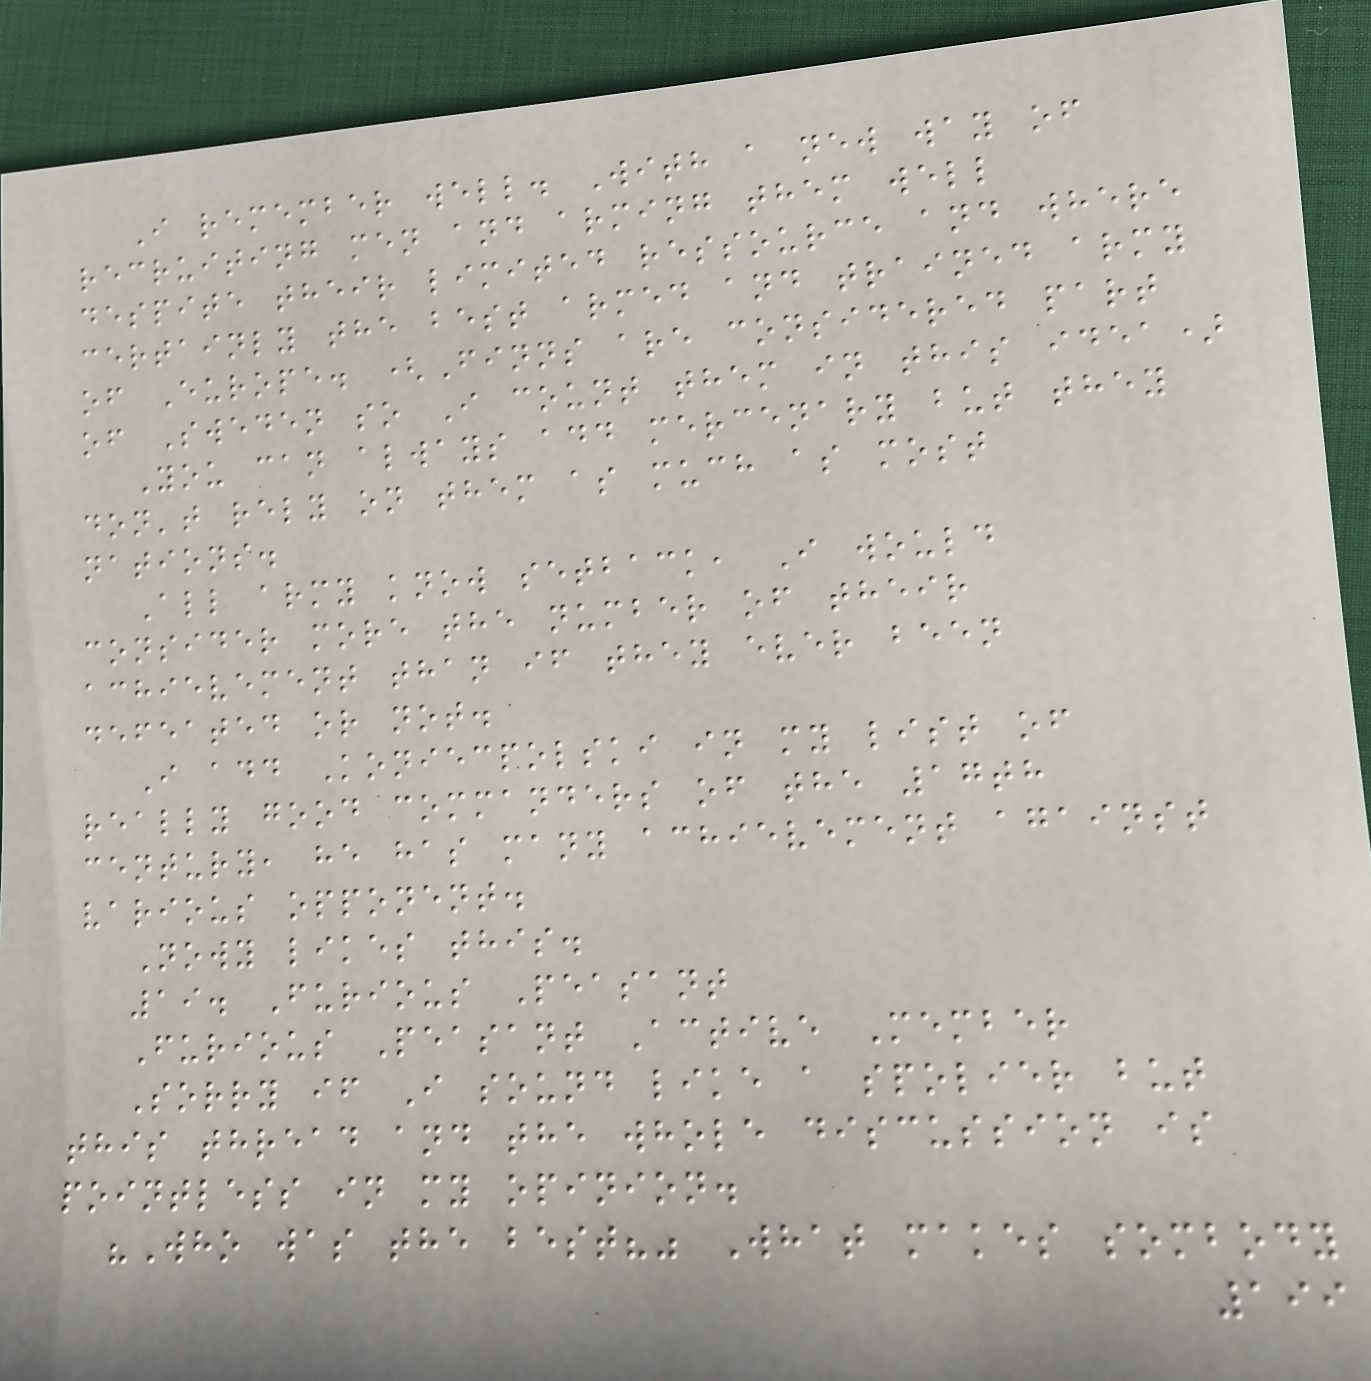I remember well. With a new way of
recruiting men and arming them well
despite their limited ressource and where
certainly the best armed and trained army
of Europe. (Finns are considered part
of Sweden so I count them in this idea)
You can always add mercenary but they
don't rely on them as much as most
nations.
All army know setback, I would
consider more the number of their
achievement than if they ever been
defeated or not.
I add Koniecpolski in my list of
really good commanders of the 17th
century, he has many achievement against
various opponent.
Nowy likes this.
19. Furious Peasant
Furious Peasant Active Member
Sorry if I sound like a spolier but
this thread and the whole discussion is
pointless in my opinion.
"Who was the best?" What makes sombody
199
